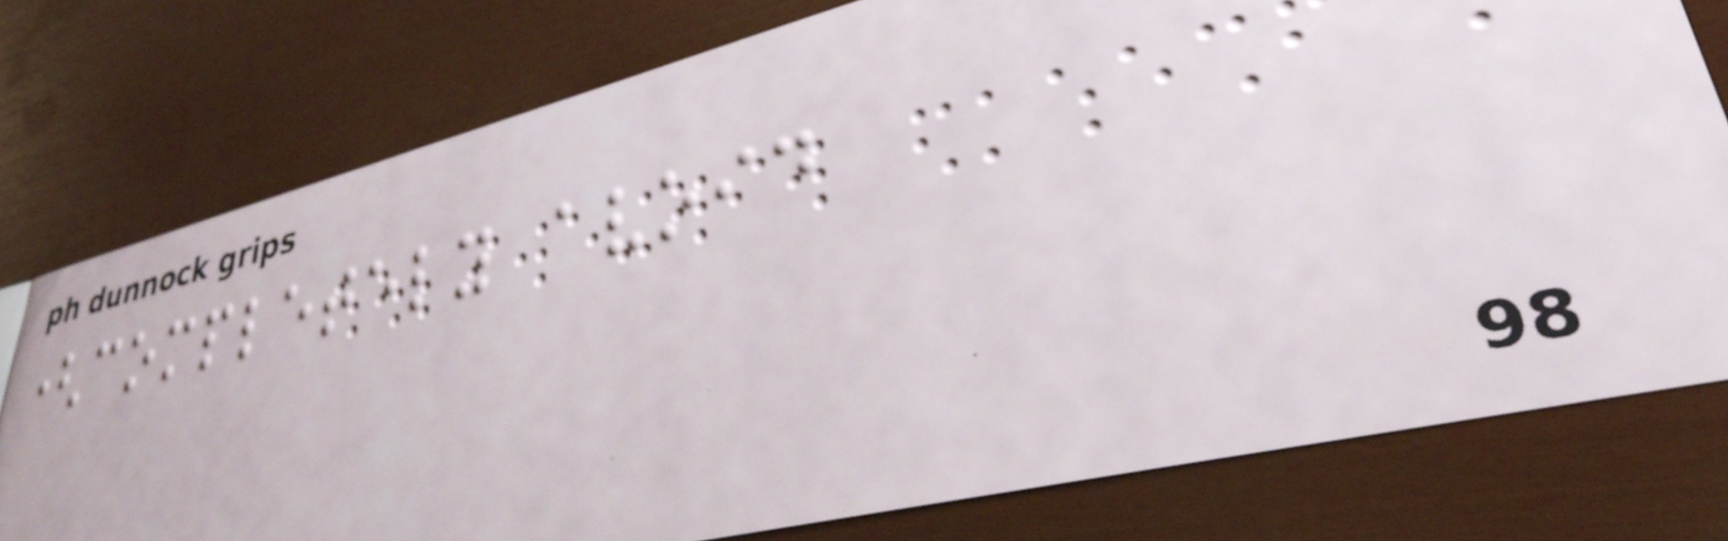(completely avoid
